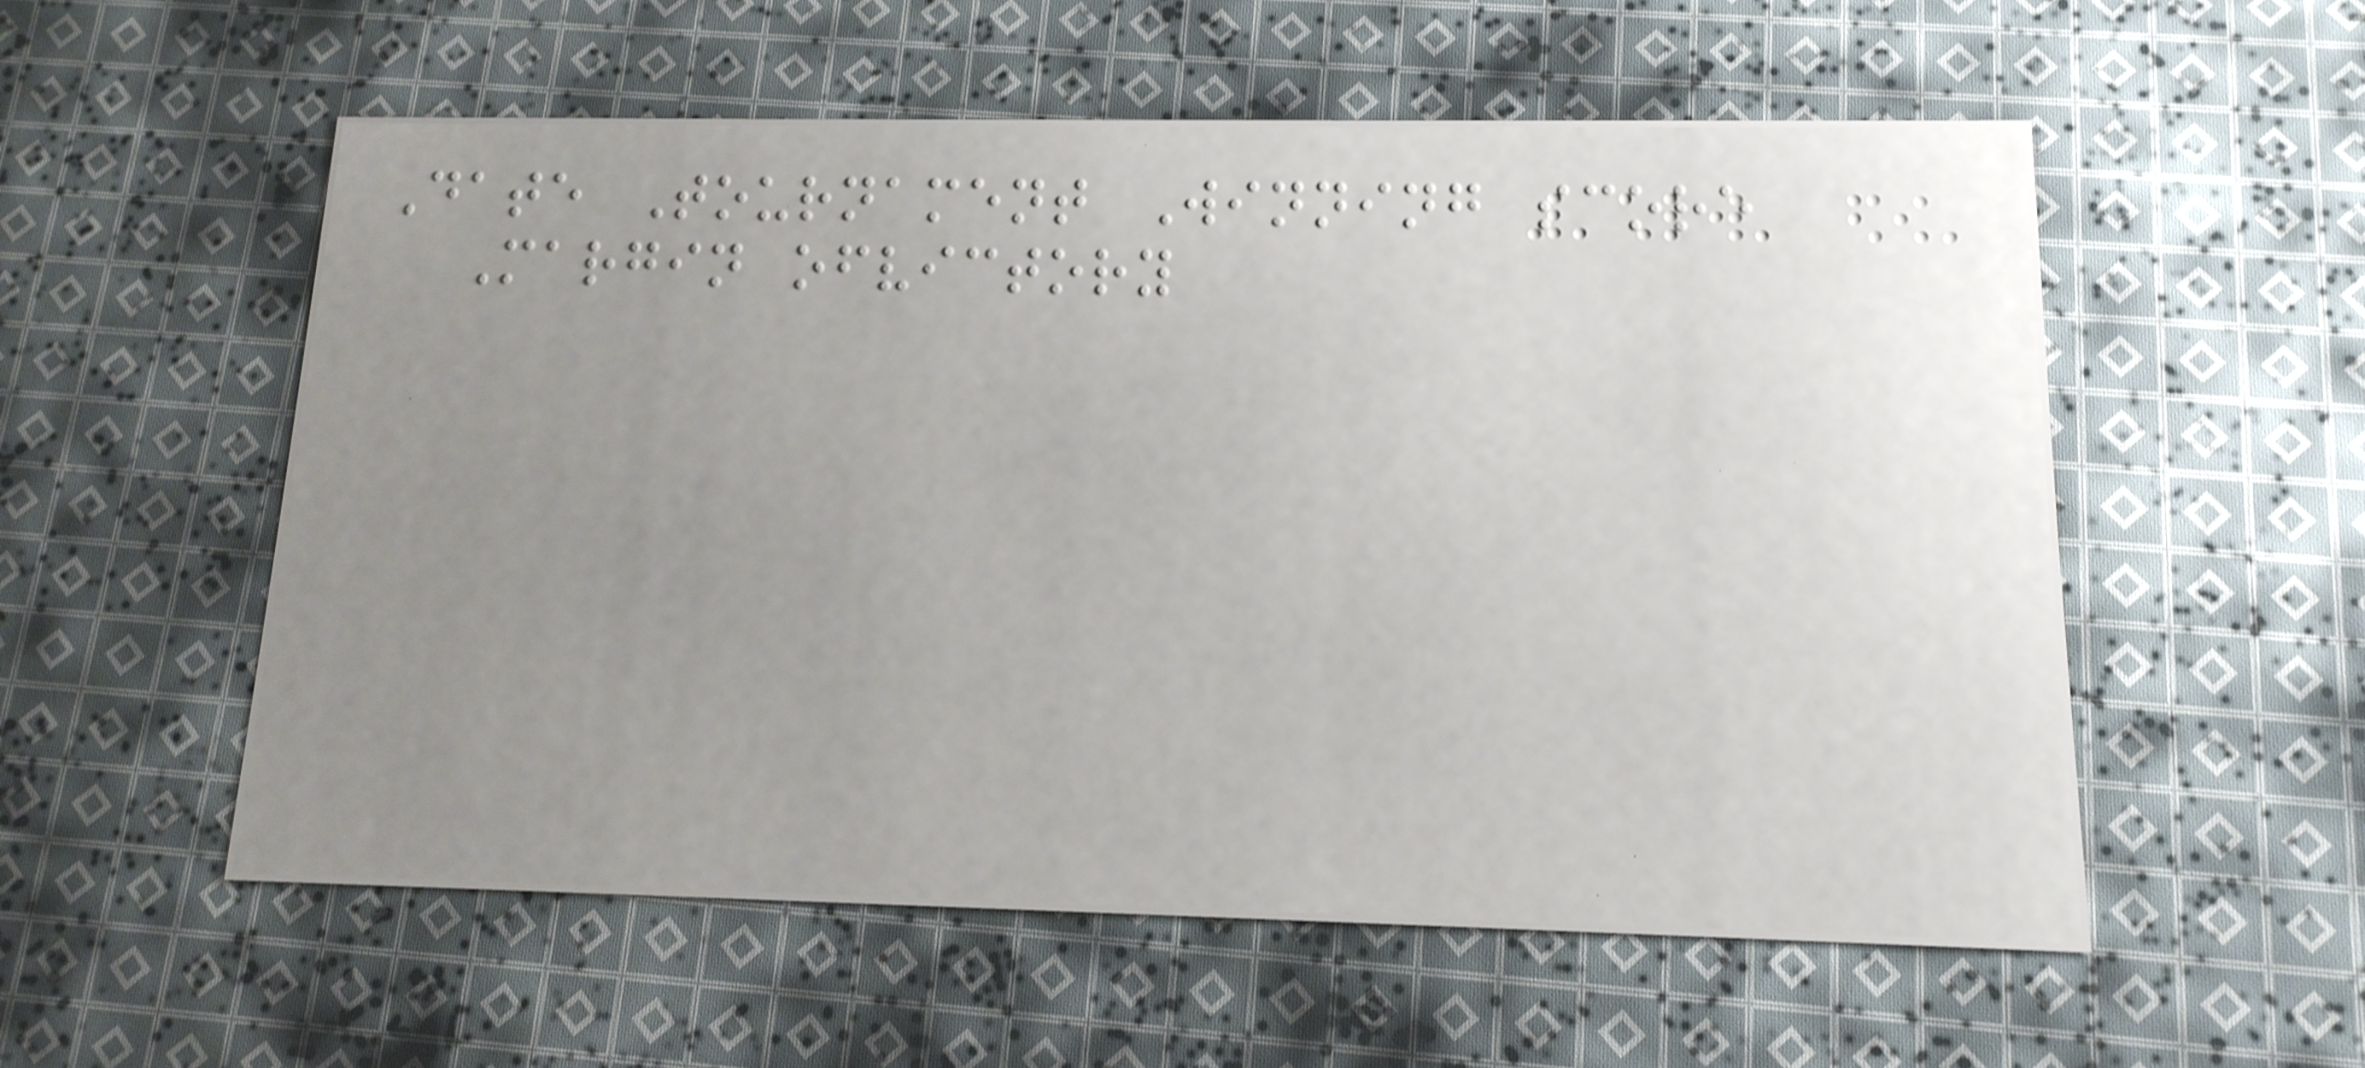Date Tournament Winning score
Margin ofvictory
